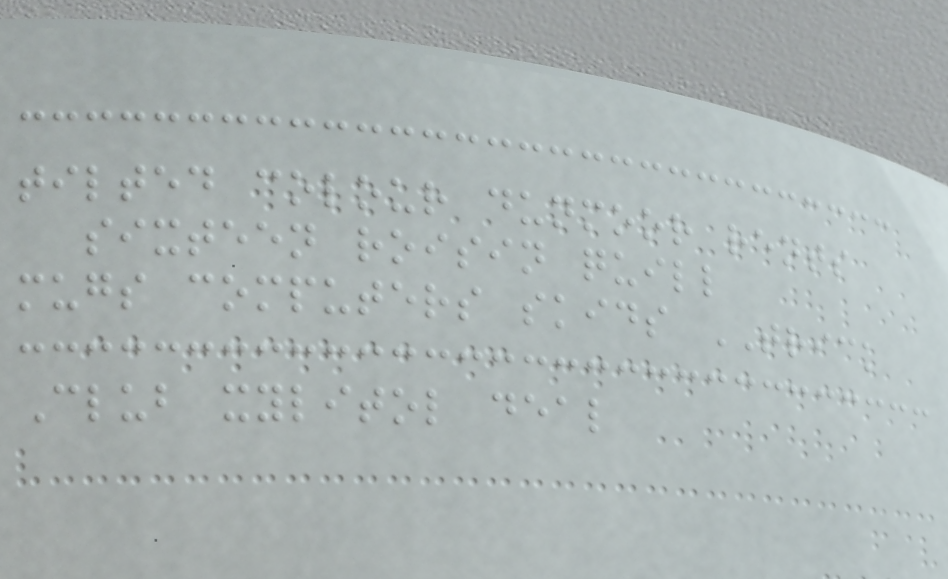tilted colour dunmoor rents
sixteen roisin quill
mugs computers skids TRICK
Club xylitol deal
